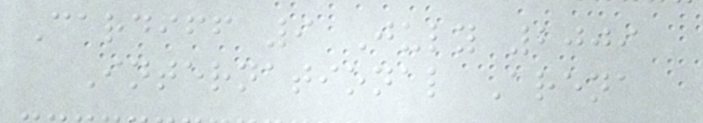Cardiff 9 July 2009
International Arena
